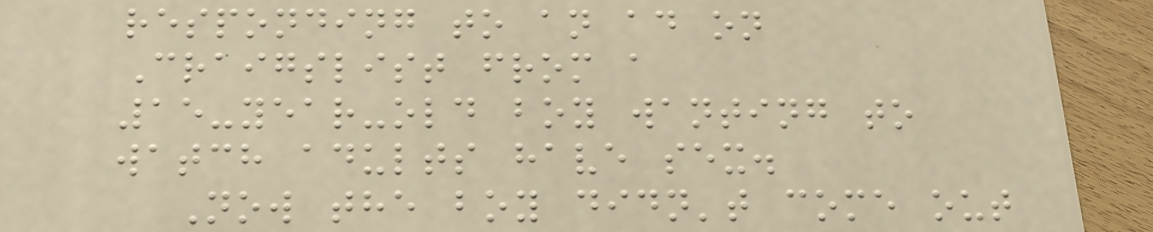responding to an ad on
Craigslist from a
15-year-old boy wanting to
watch adults have sex.
Now the boy didn't come out
